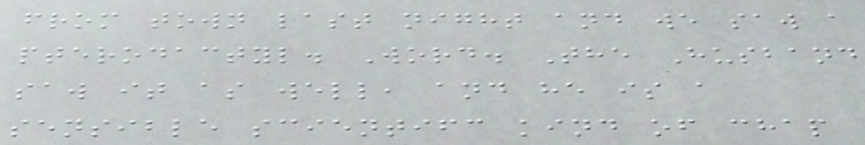from town last night and we saw a
pterodactyl. Word. The Husband
saw it as well, and he is a
sensible scientifc kind of chap
